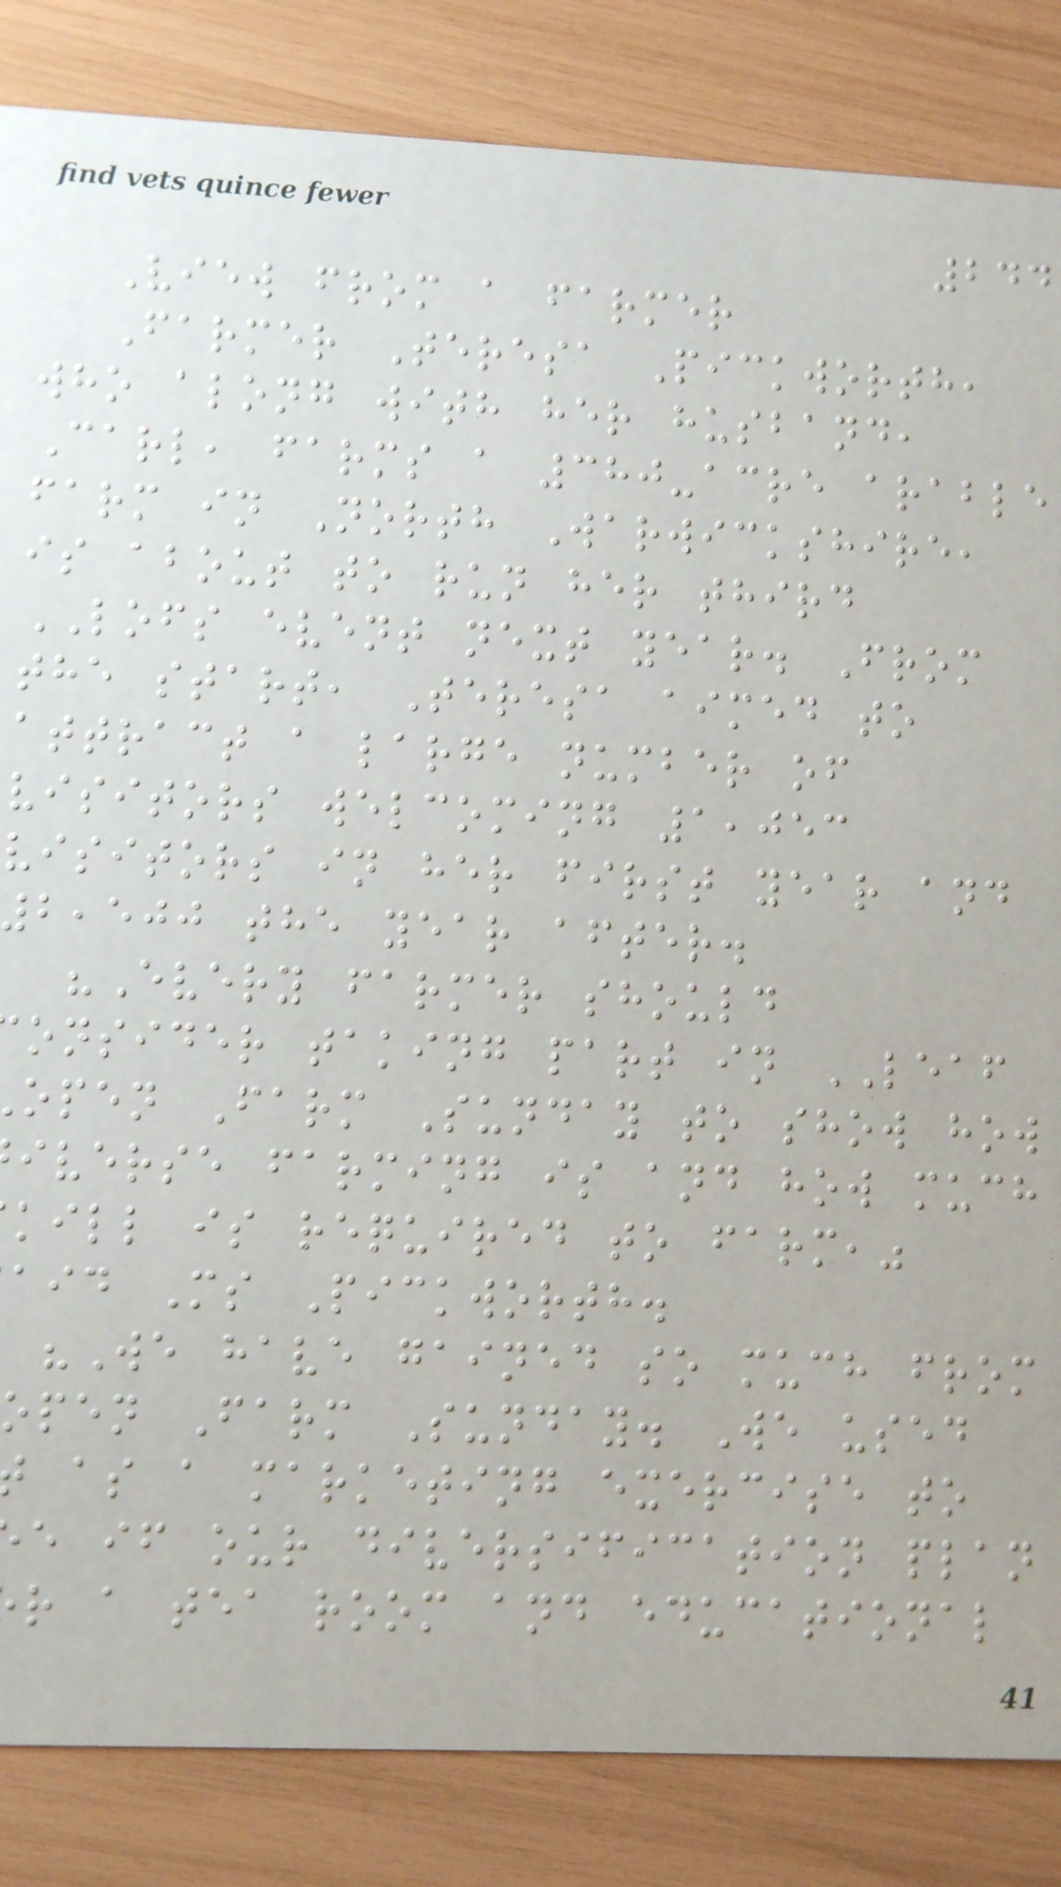244
View from a farmer
Farmer Teresa Pickworth,
who along with her husband,
Carl, farms a 380-acre arable
farm in North Warwickshire,
is about to run her third
LOFS event next year. From
the start, Teresa aimed to
attract a large number of
visitors welcoming 1,053
visitors in her first year and
2,500 the year after.
"Every farmer should
onsider taking part in LEAF
open Farm Sunday to show how
iverse farming is and how much
kill is required to farm,"
aid Ms Pickworth.
"We have gained so much from
open Farm Sunday. We used
as a marketing exercise to
e if our diversification plan
r a tea room and educational
